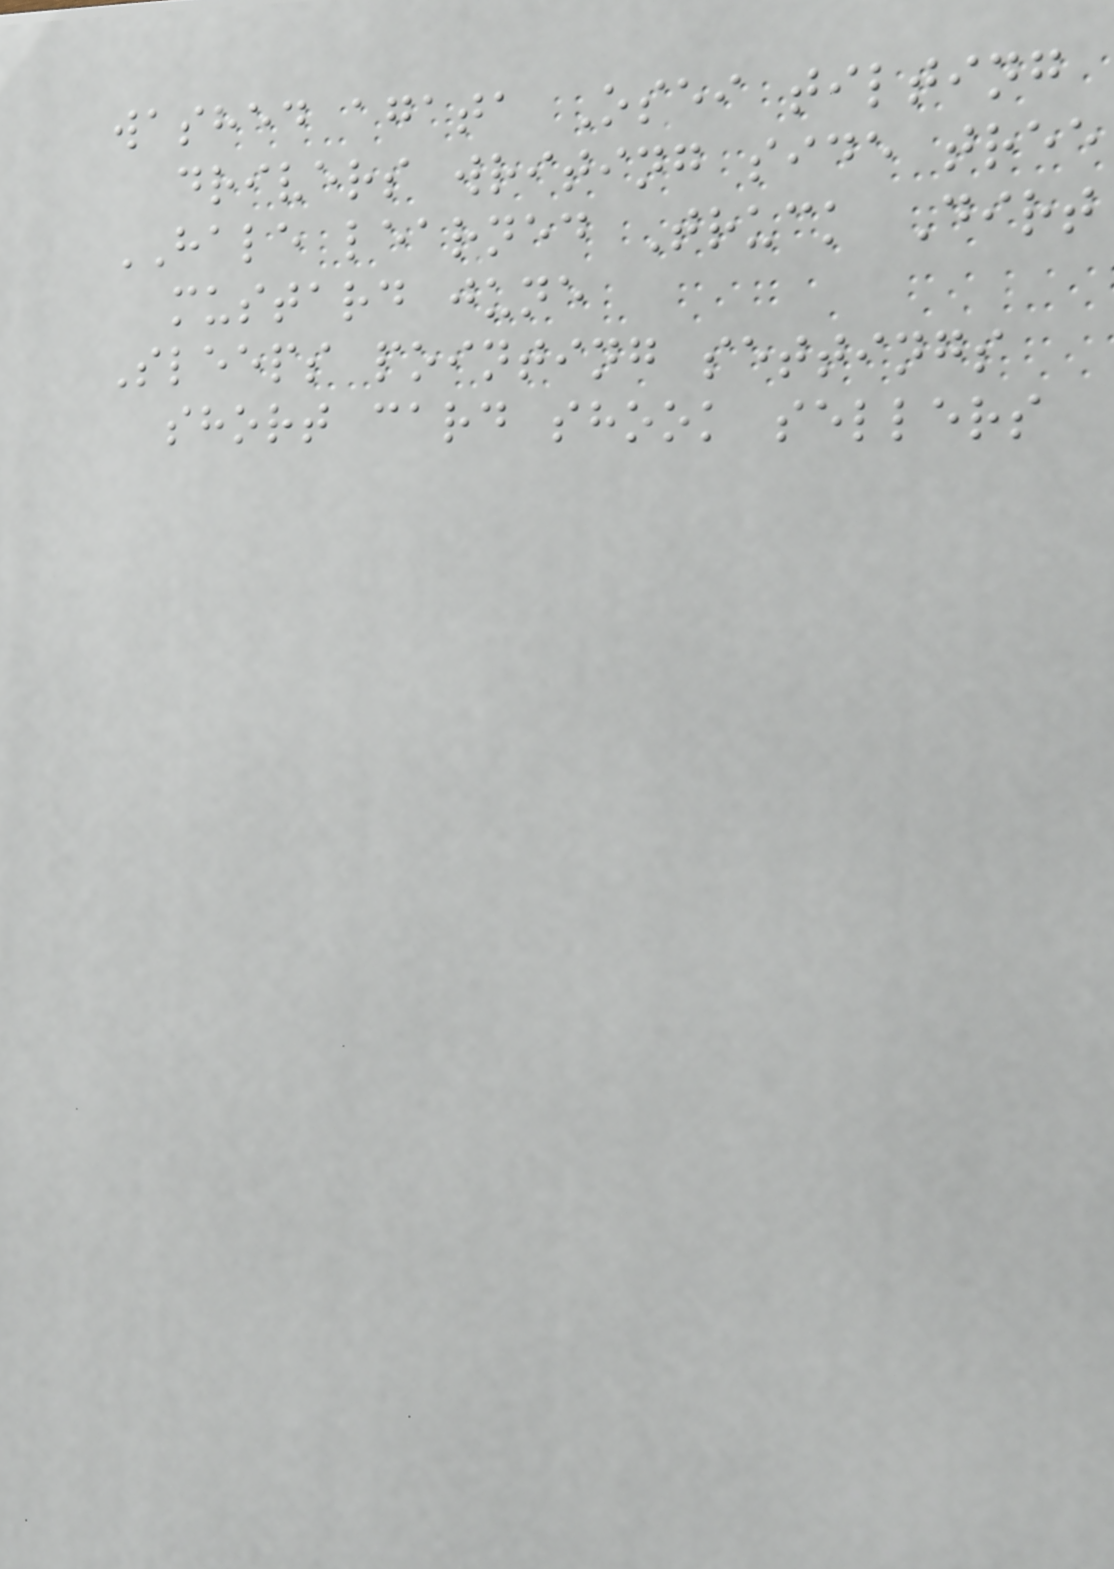washed agata Osei tilting
drivers writing side tree
HALE learned Truck Dirt
mustard june
Sleeps pointing settings
short card shook sellers
